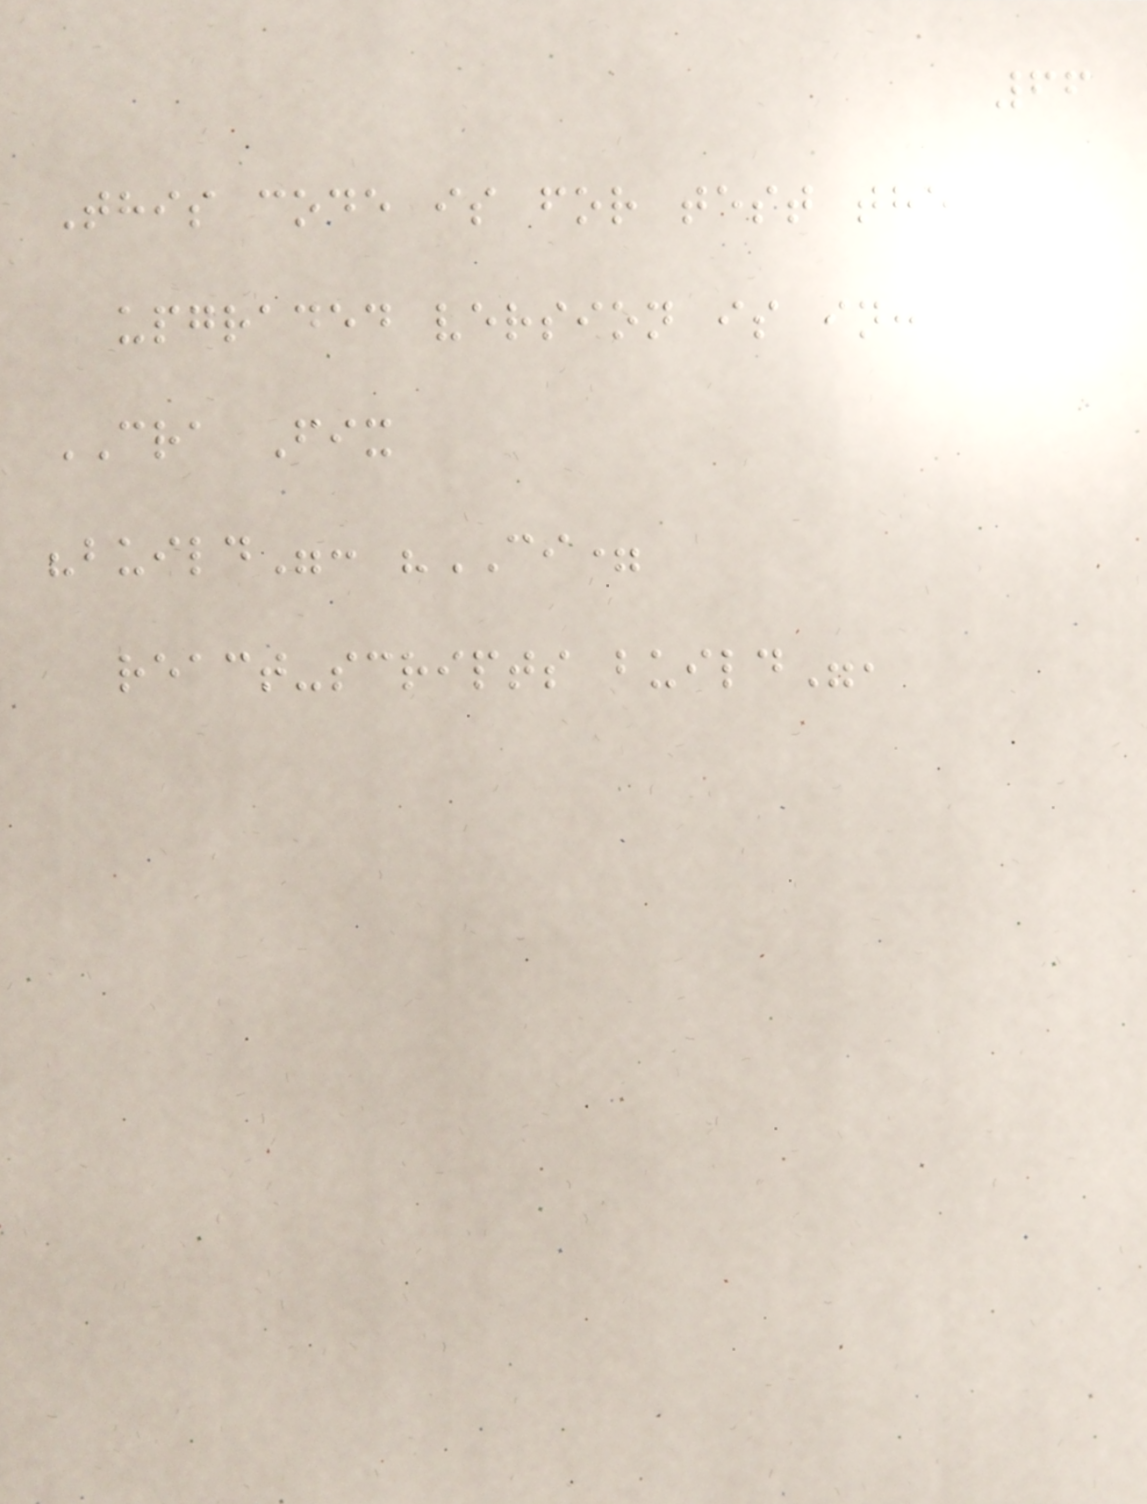66
This code is for test the
upgraded version is in:
CRA Fix
"build": "CI=
react-scripts build",
